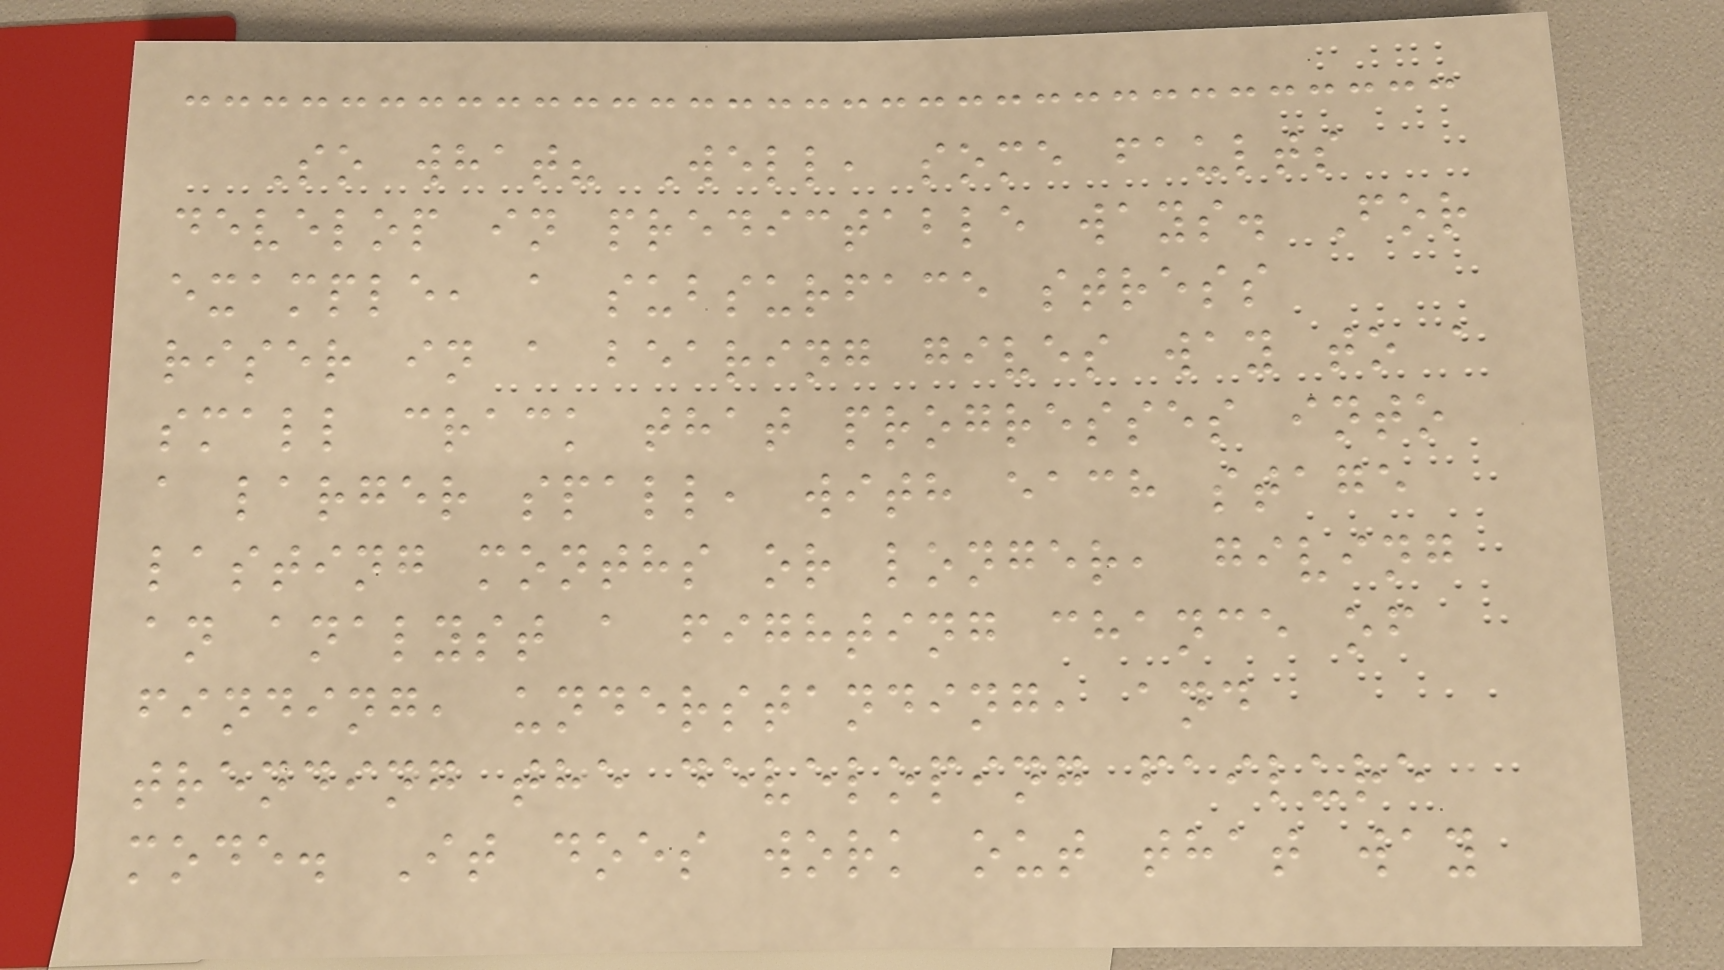So what? Well, some faults
develop in predictable ways. For
example, a subsurface stress
riser in a bearing gives way to a
small crack that progresses into
a larger spall, with each stage
lasting months or longer, giving
an analyst a fighting chance of
finding, understanding, and
trending the developing failure
mode. It does work out that way
